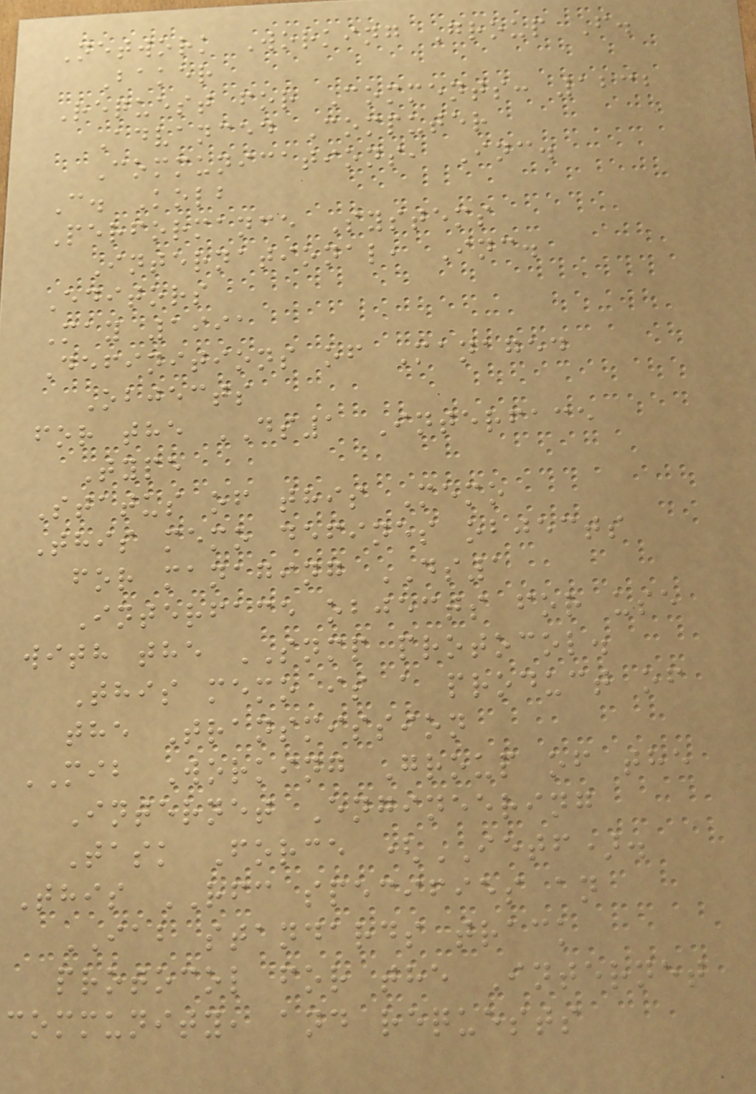Network Working Group F.
Baker
Request for Comments: 1232
Advanced Computer
Communications, Inc.
C. Kolb
Performance Systems
International, Inc.
Editors
May 1991
Definitions of Managed
Objects
for the DS1 Interface
Type
Status of this Memo
This memo defines objects
for managing DS1
Interface objects for use
with the SNMP protocol.
This memo is a product of
the Transmission
MIB Working Group of the
Internet Engineering
Task Force (IETF).
This RFC specifies an
IAB standards track
protocol for the Internet
community, and requests
